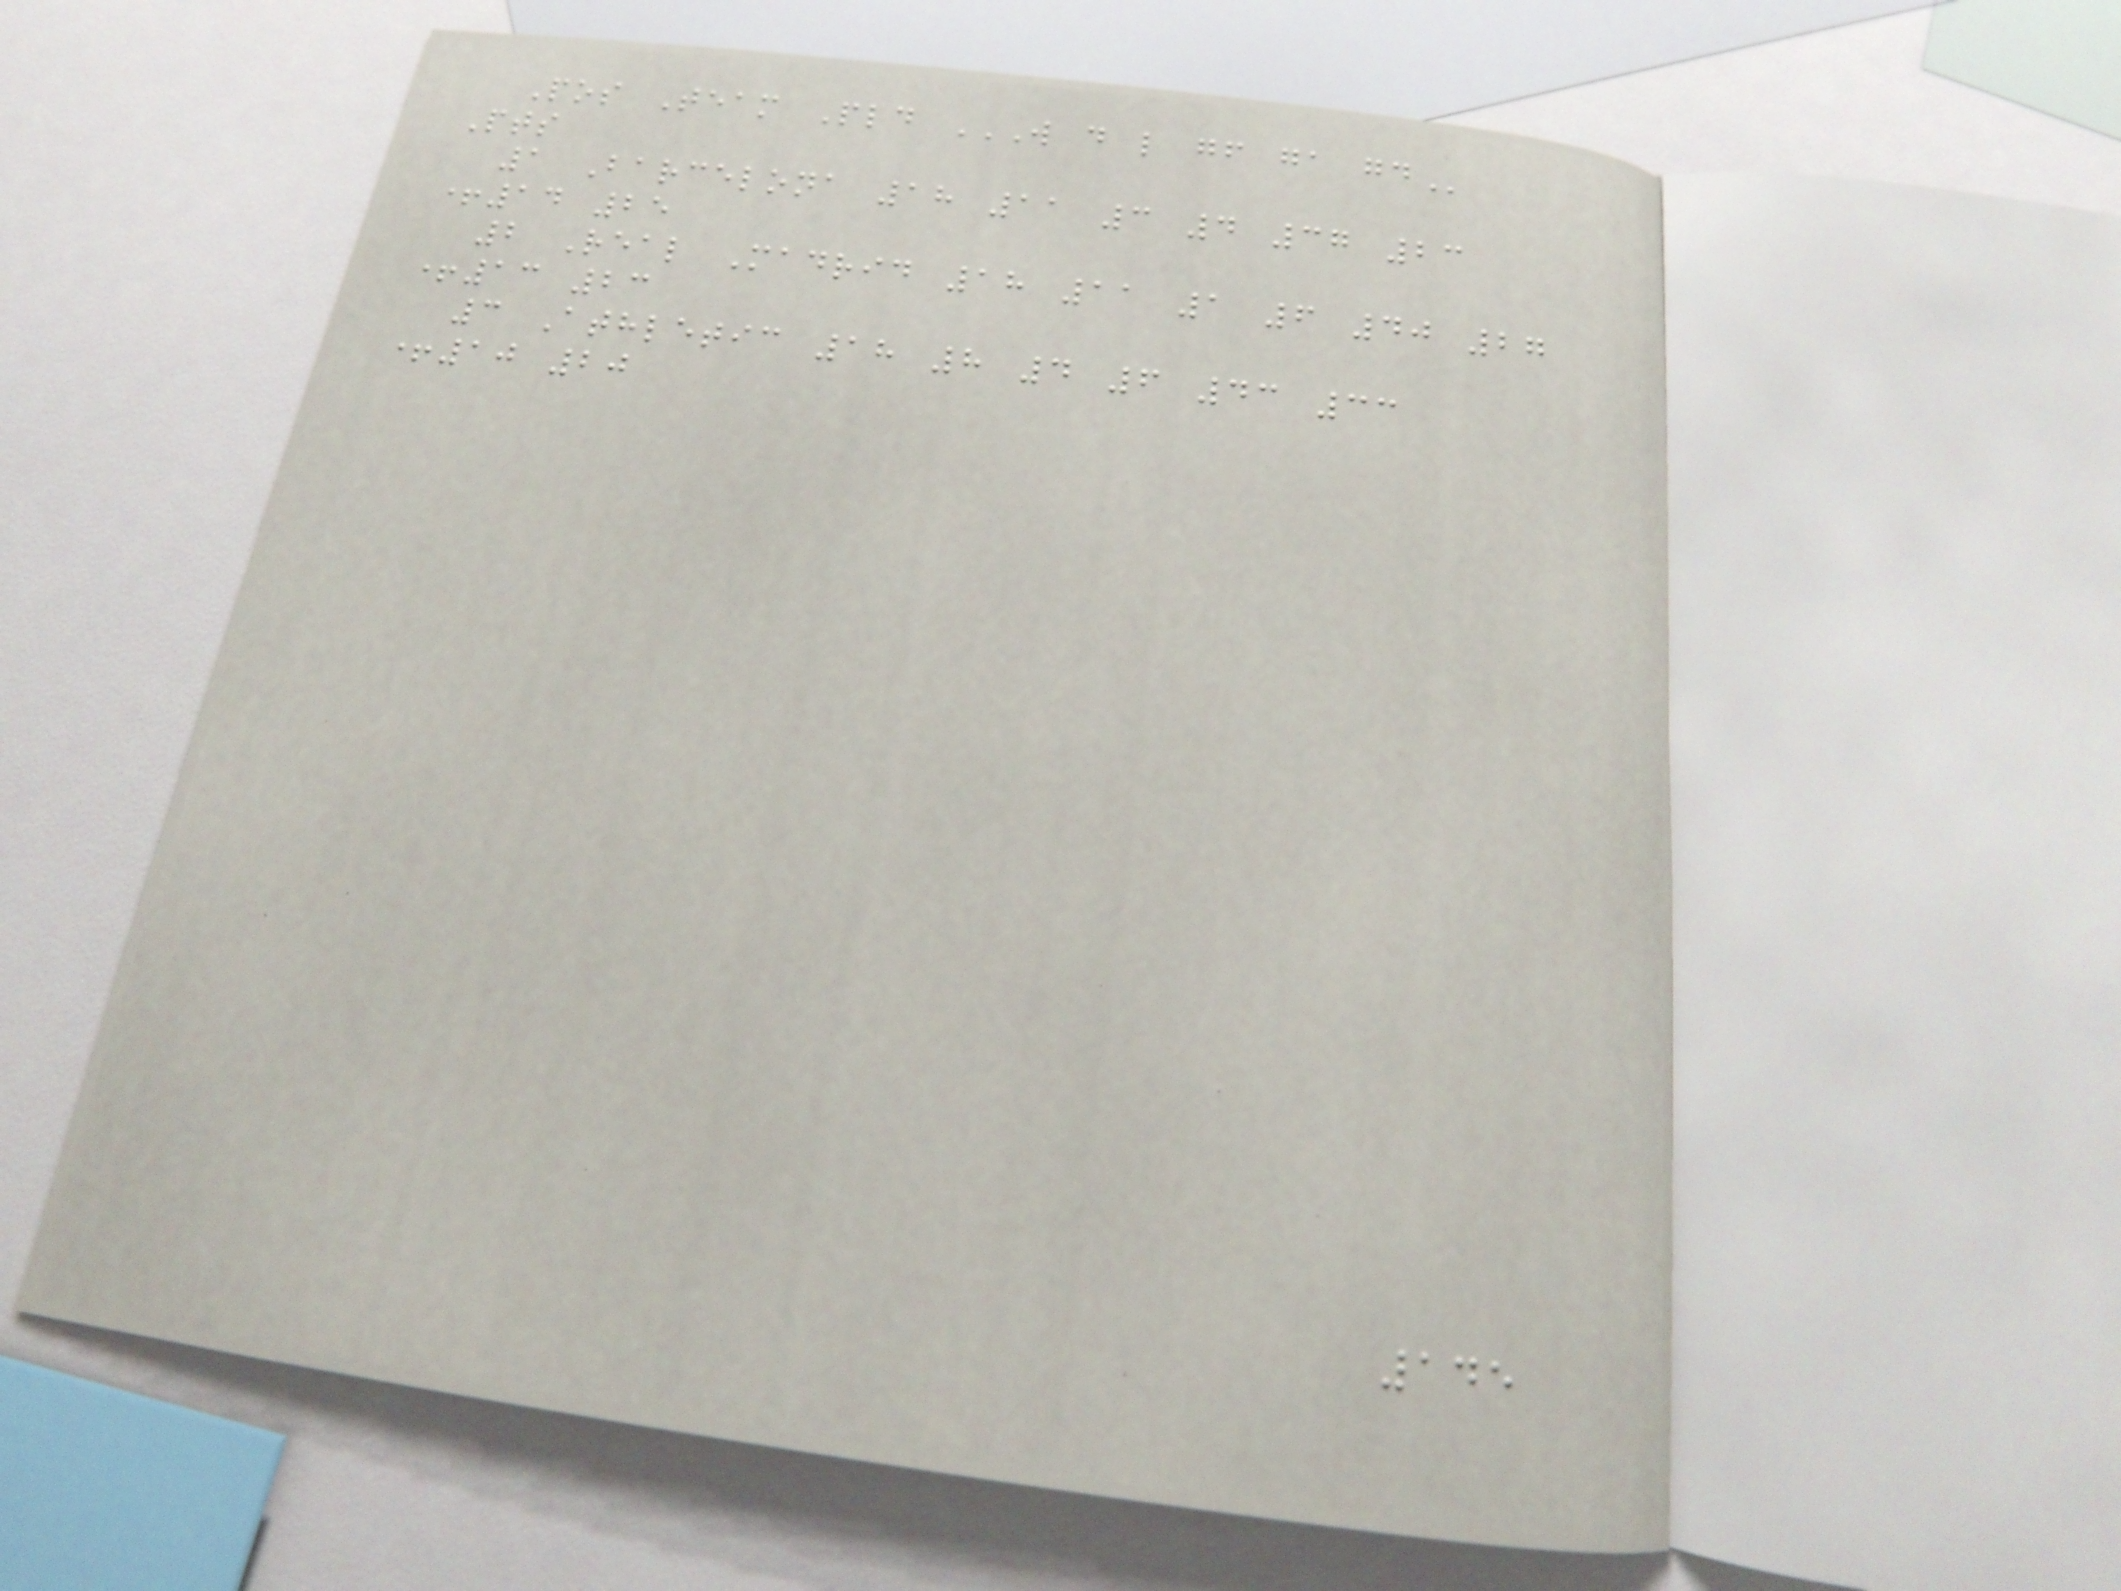Pos Team Pld W D L GF GA GD
Pts
1 Barcelona 18 11 3 4 37 23
+14 25
2 Real Madrid 18 11 1 6 40 27
+13 23
3 Athletic 18 8 4 6 43 33
+10 20
145
